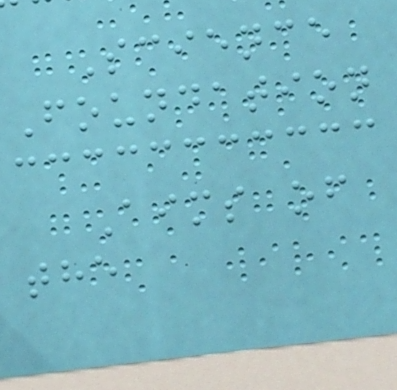Science
Foundation
Aims of
the
